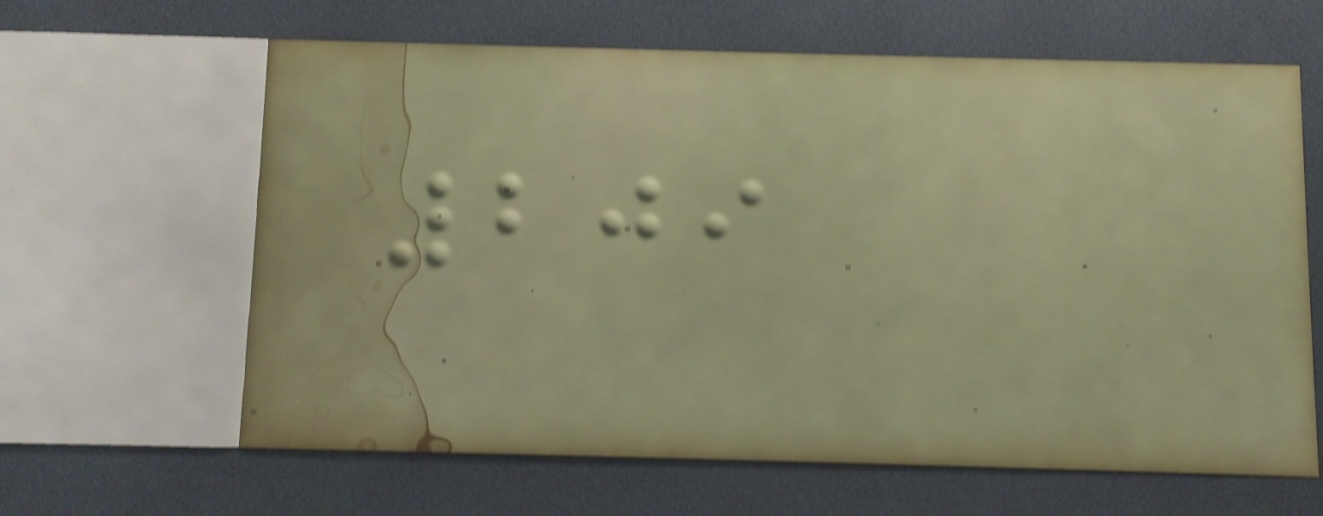209
